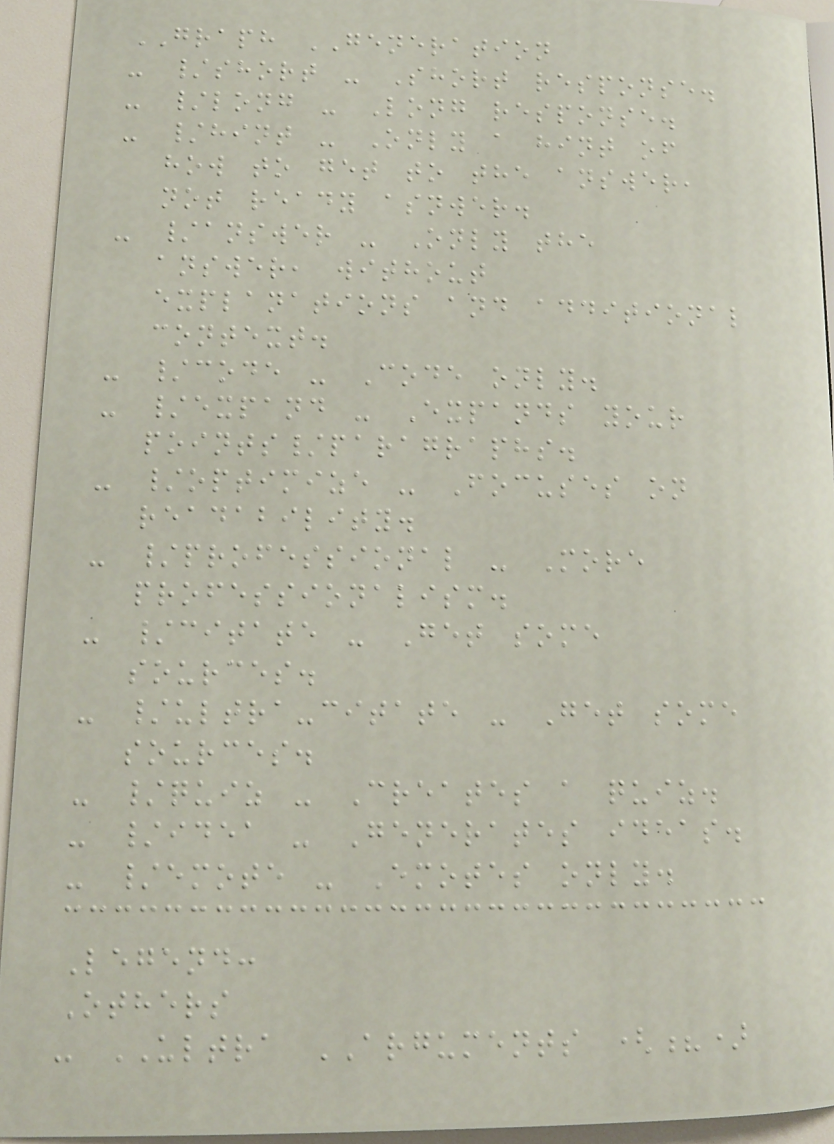GRAPH GENERATION
- /short - Short response.
- /long - Long response.
- /hint - Only a hint of
how to get to the answer,
not ready asnwer.
- /answer - Only the
answer, without
explanations and additional
context.
- /code - Code only.
- /expand - Expands your
points/paragraphs.
- /optimize - Focuses on
readability.
- /professional - More
professionalism.
- /citate - Get some
sources.
- /ultra-citate - Get some
sources.
- /quiz - Creates a quiz.
- /idea - Generates ideas.
- /emote - Emotes only.
Legend:
Others
- ULTRA ARGUMENTS (?)
